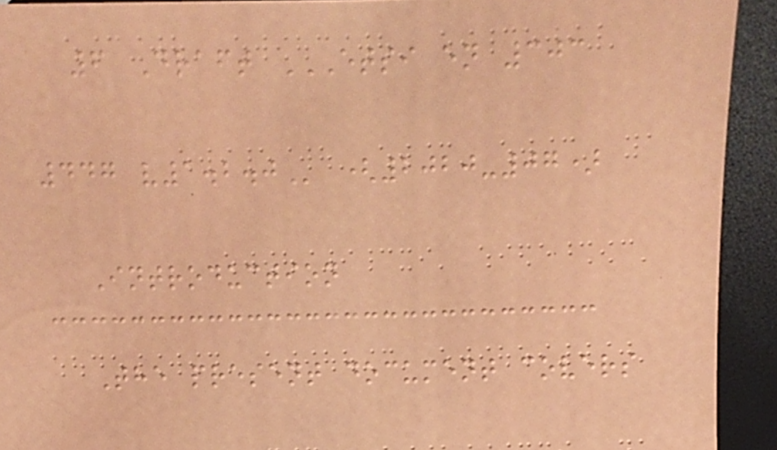6 Draft ETSI EN 303
447 V1.2.0 (2020-07)
Introduction
The present document covers
